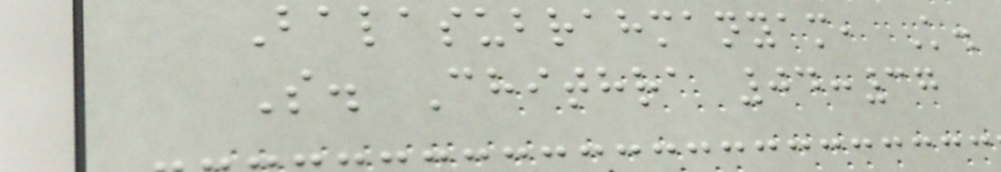Balasubrahmanyam, K.
S. Chithra 04:37
